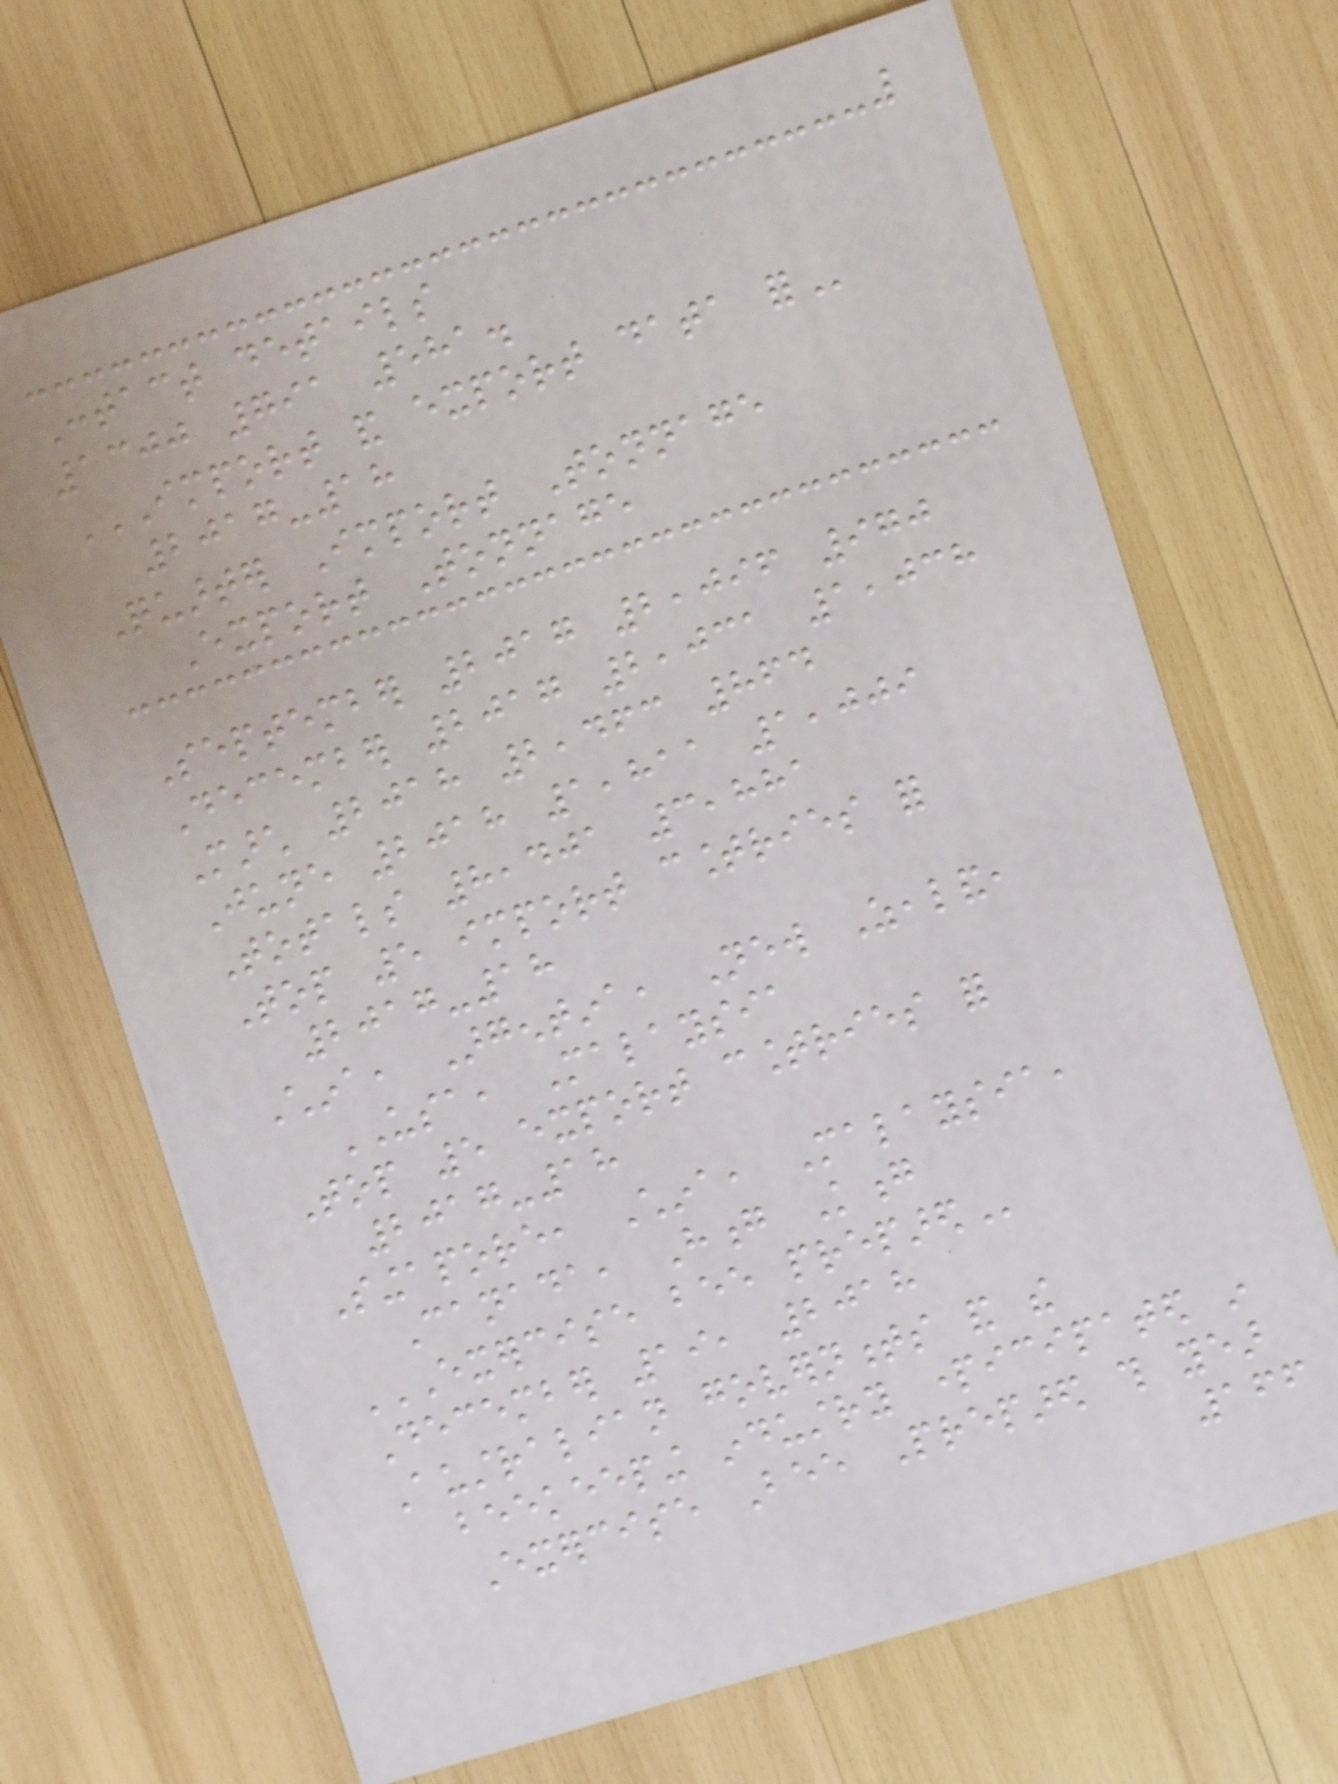Contact details
1300 791 581.
IMPORT AND EXPORT DATA FOR
2017-18
Quarter Import Tonnage
Export Tonnage
September 2017 2,096 970
December 2017 2,031 1,038
March 2018 2,463 864
June 2018 1,811 1,009
Totals 8,401 3,881
Top 5 import countries for
2017-18
China, Argentina, New Zealand,
USA, Malaysia
Top 5 export countries for
2017-18
Singapore, China, Malaysia,
Canada, Hong Kong
EXERCISE BEE PREPARED
December 19, 2018
Australian governments and the
beekeeping industry participated in
Exercise Bee Prepared this year
166
